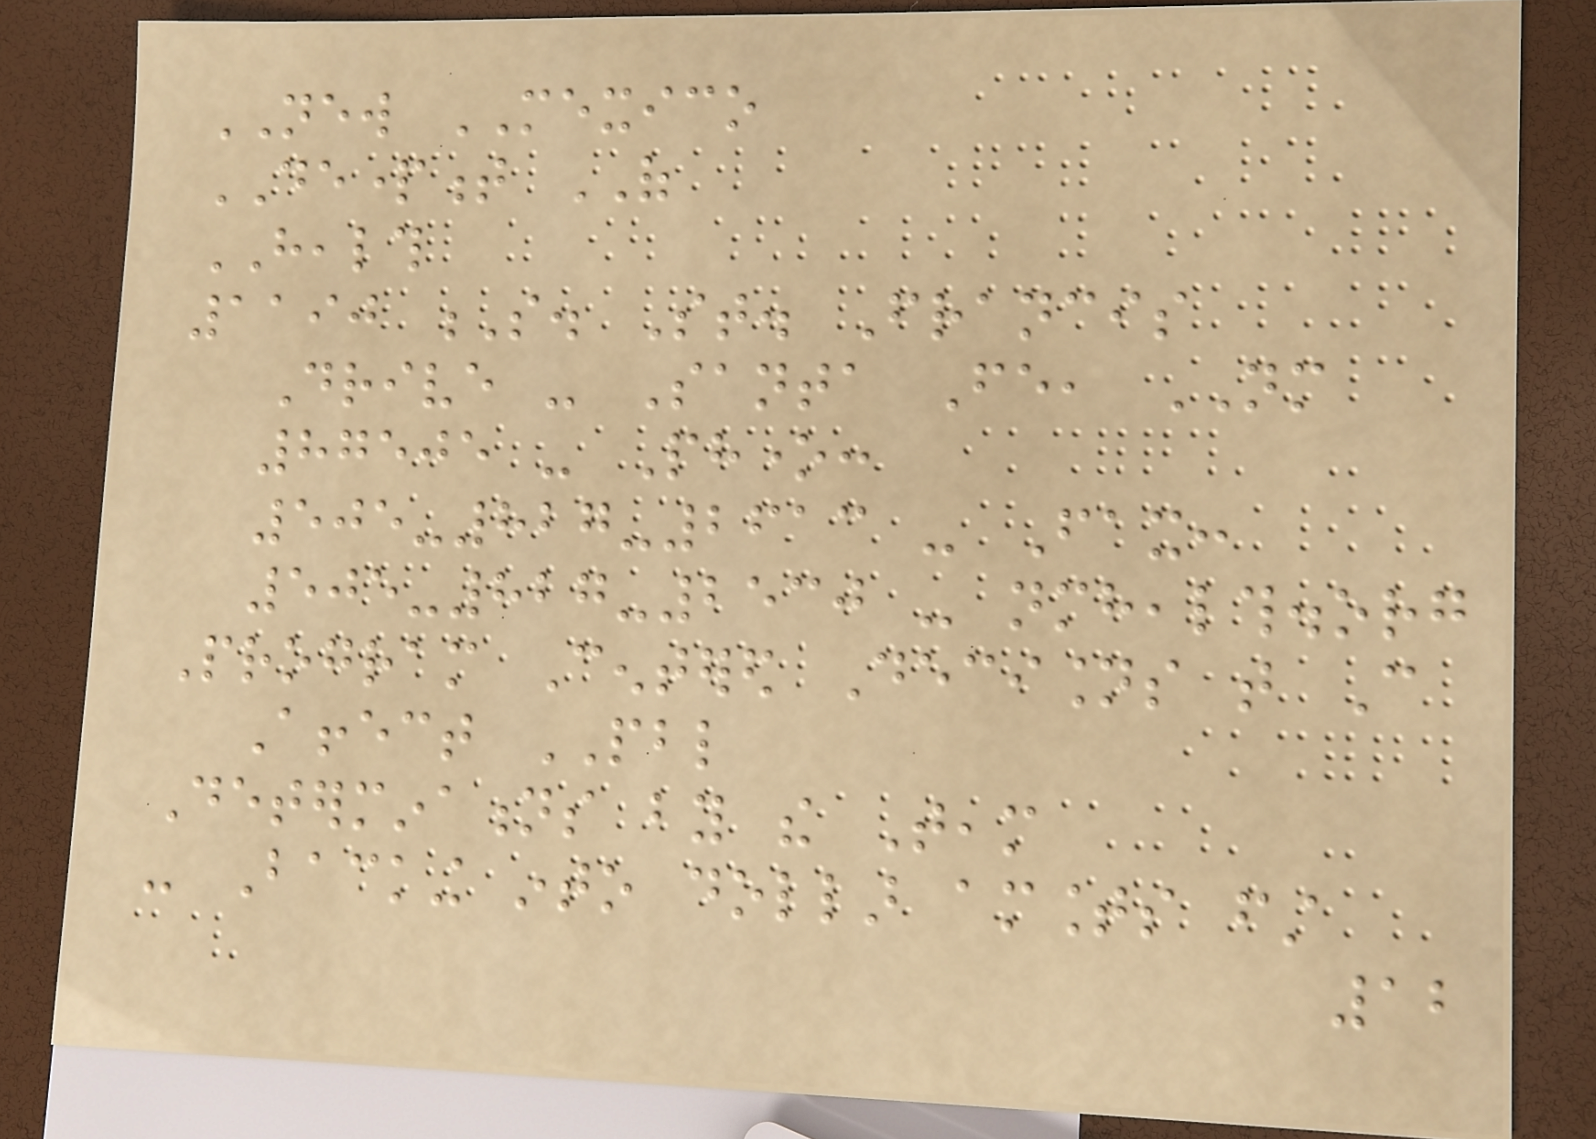NEW MEXICO
DEPARTMENT OF
HEALTH
1190 S. St. Francis
Drive - Santa Fe, NM
87505 - Phone:
505-827-2613 - Fax:
505-827-2530 - nmhealth.org
Program Centered Decisions that Can
Affect PBL
Determinations by the Team
- Backing into dollar amounts first
12
